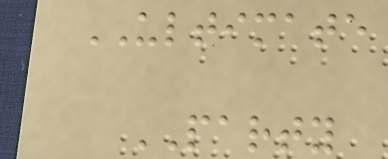ULTIMATE
PARTY
